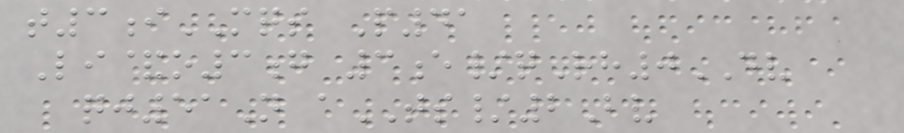t3iMQS P41
Li&o3g 3e/qRh0DV
qj51N aTS/2Bv
